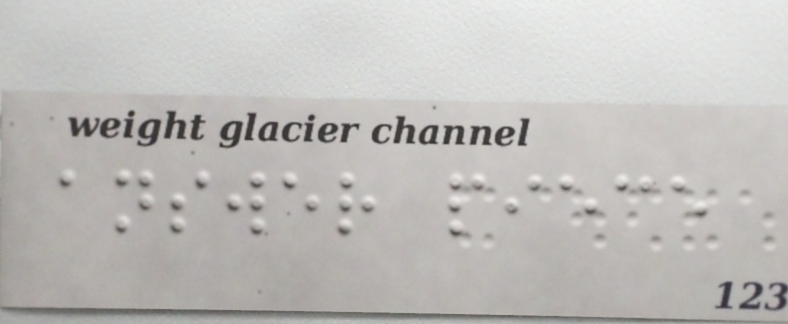answer piece
